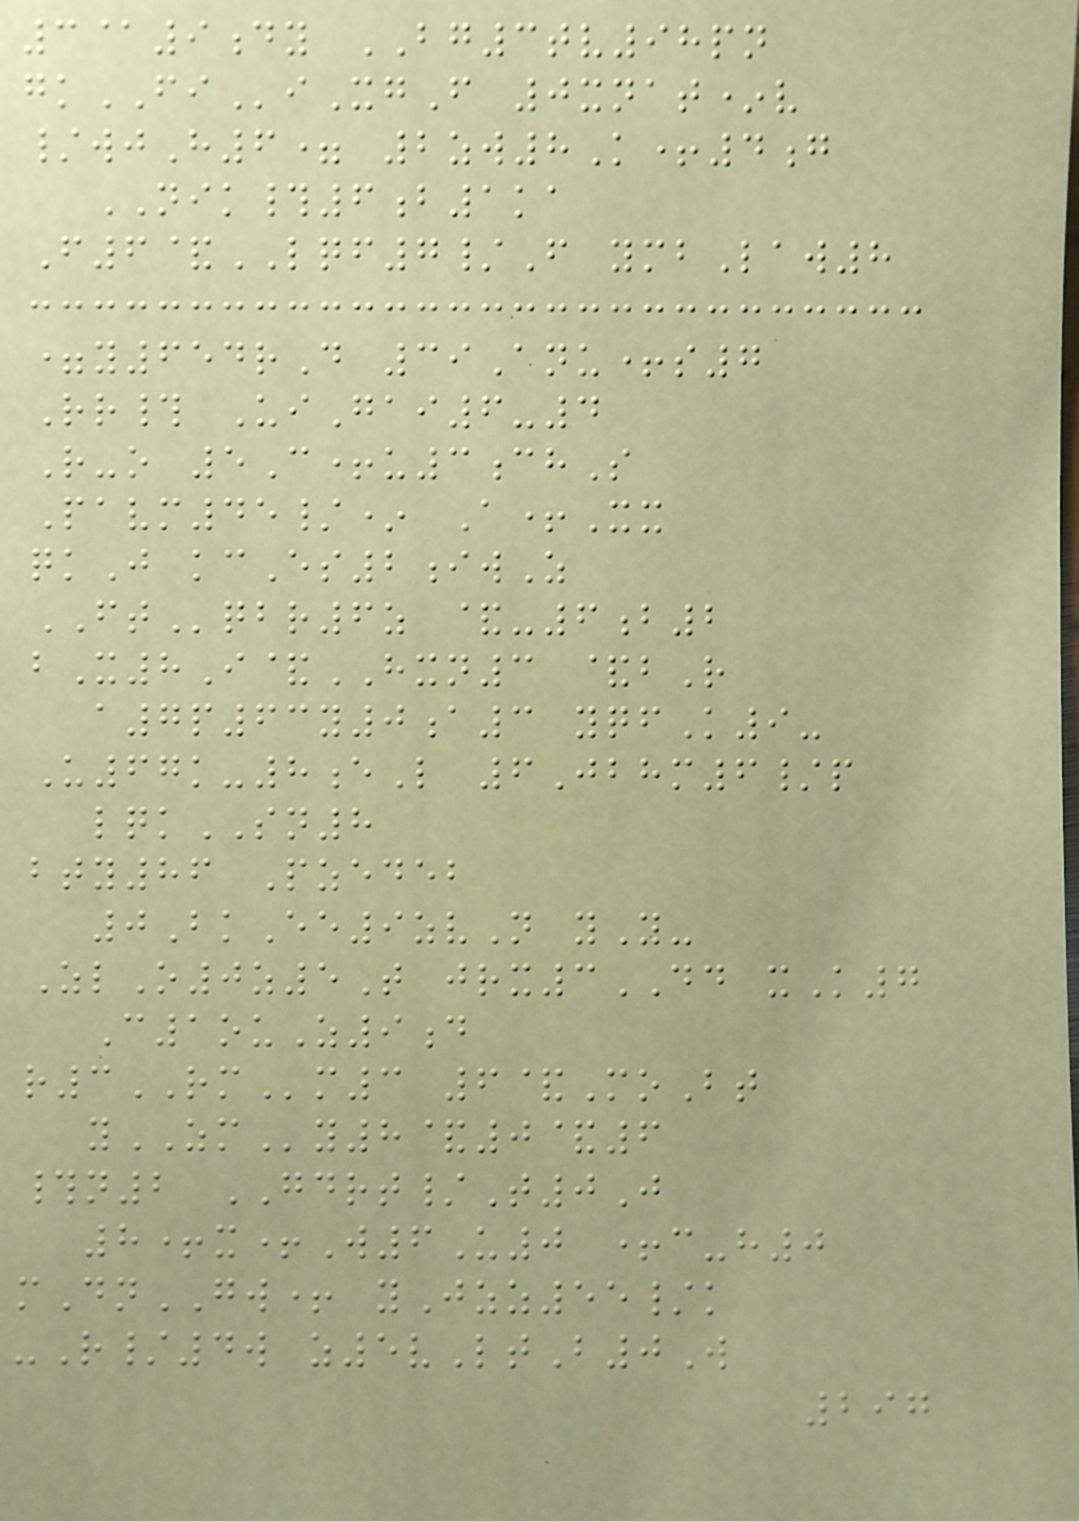3@9dy BG3tv98pn
gkFIiXgF 0xnat*v
/wjH6= 2zw8K+4g
NIK#6b1ka
F6&LQF7/F ymbLaw8
=y654rD 39Anu+s7
Rr# UiGai6-4
R-o 5C+u3chS
Pavm45/* A+Xx
qkJ kcEs2iwZ
FTqbr6z &-6b2
bX8I&HXN3 &bR
a7p63y0a3 yqfK9-
U67k-8eL 6Jbhm6/p
lqkSN8
bty86 Pzedeb
0BkEe9zvN yY-
ZlO0z5T jrx3DD xK7
C1ouZ9d
r3RMm3 6&MoBt
yZMy8&0&6
#n2 GDRT/T0J
8+x+W6U0 +c-h0
mDnGW+ yJzz55/k
-R/4w z5vLtB0W
297
